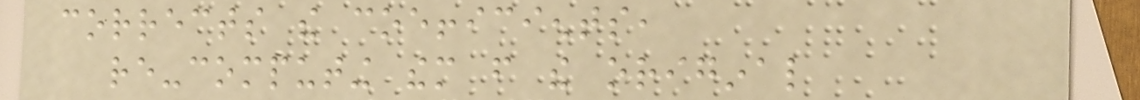corrects the coefficients,
re-computing them from the original
